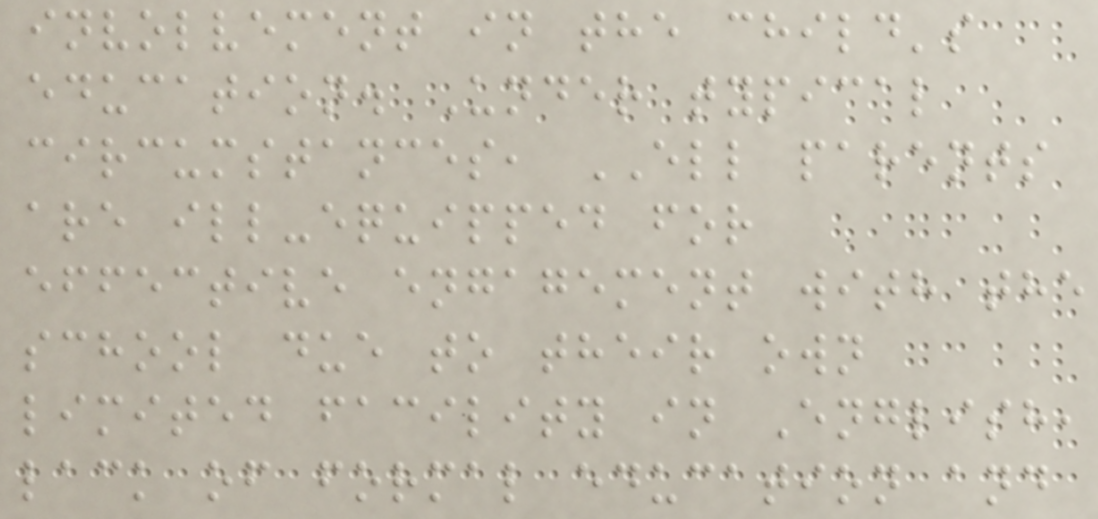involvement in the child's
education. Under typical
circumstances, ELL parents
are ill-equipped for
effective engagement with the
school due to their own
limited facility in English,
lack of formal education and
